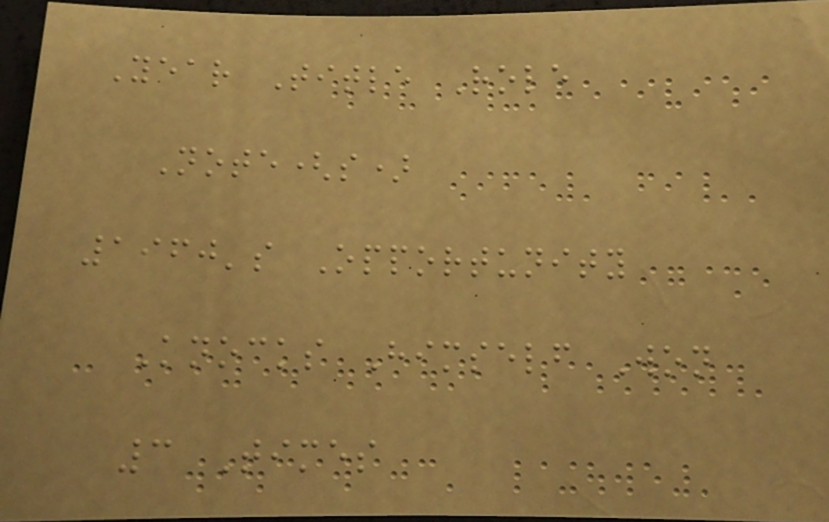Year Title Role
Note(s)
1960's Opportunity
Knocks Himself Won
3 Times
